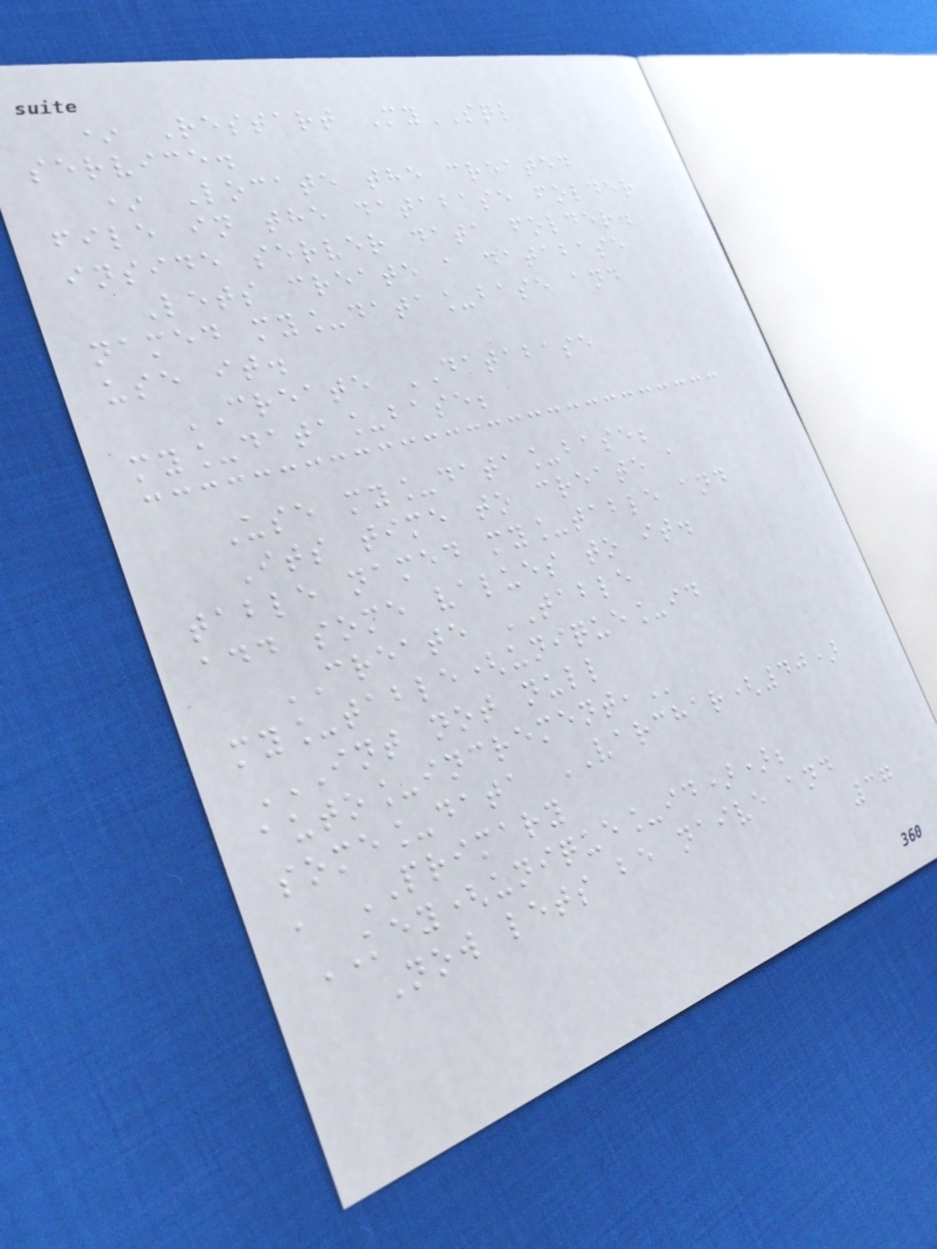* Restart MySQL
service.
* Locate the created
file in the database folder
inside server data folder.
Lets create a database
named my_data_base and
use it.
CREATE DATABASE
my_data_base;
Use my_data_base;
Its time to create a
table named my_table and
add some values to it.
CREATE TABLE
my_table(unique_id
INT NOT NULL
AUTO_INCREMENT,
some_data VARCHAR(40)
, PRIMARY
KEY(unique_id));
Now lets be naive and
37
